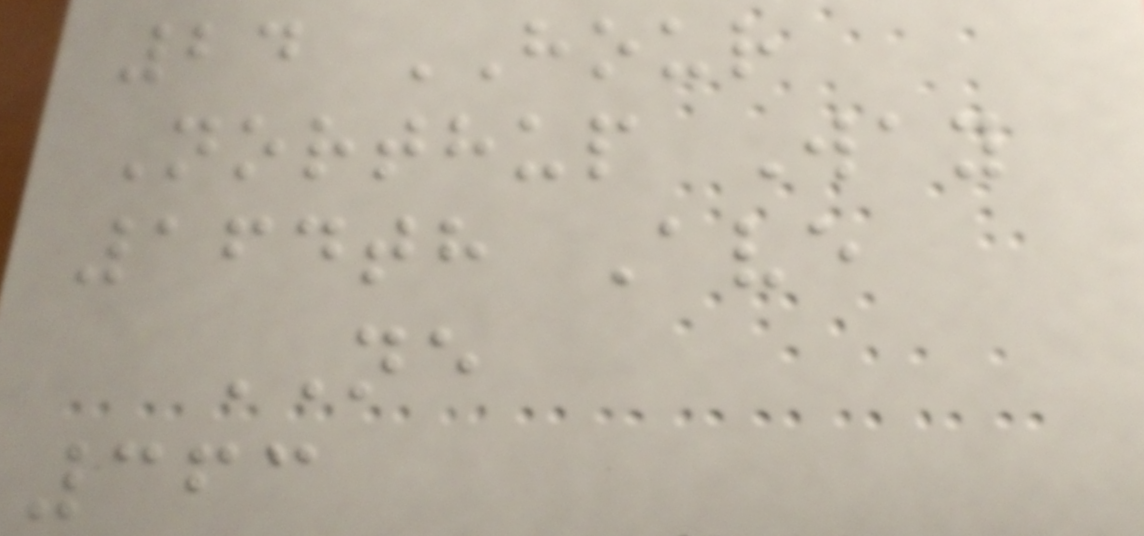24 HOUR
Northup Way
164th Ave
NE
363
